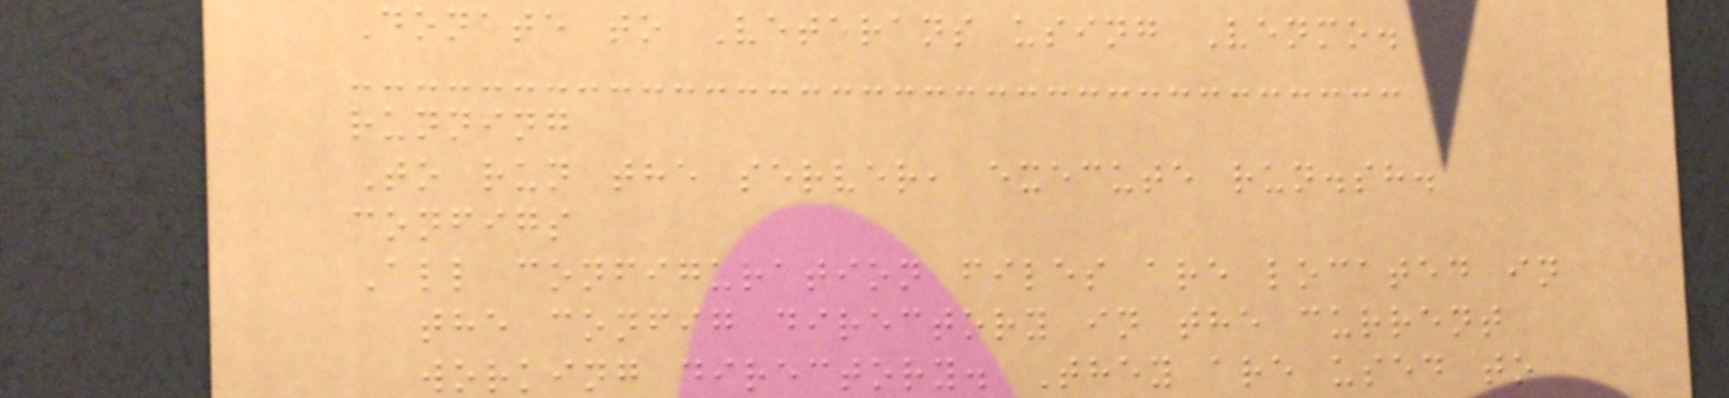Donate to Veterans using Venmo.
running
To run the server, execute run.sh.
configs
All configuration files are located in
the config directory in the current
working directory. They are used to
